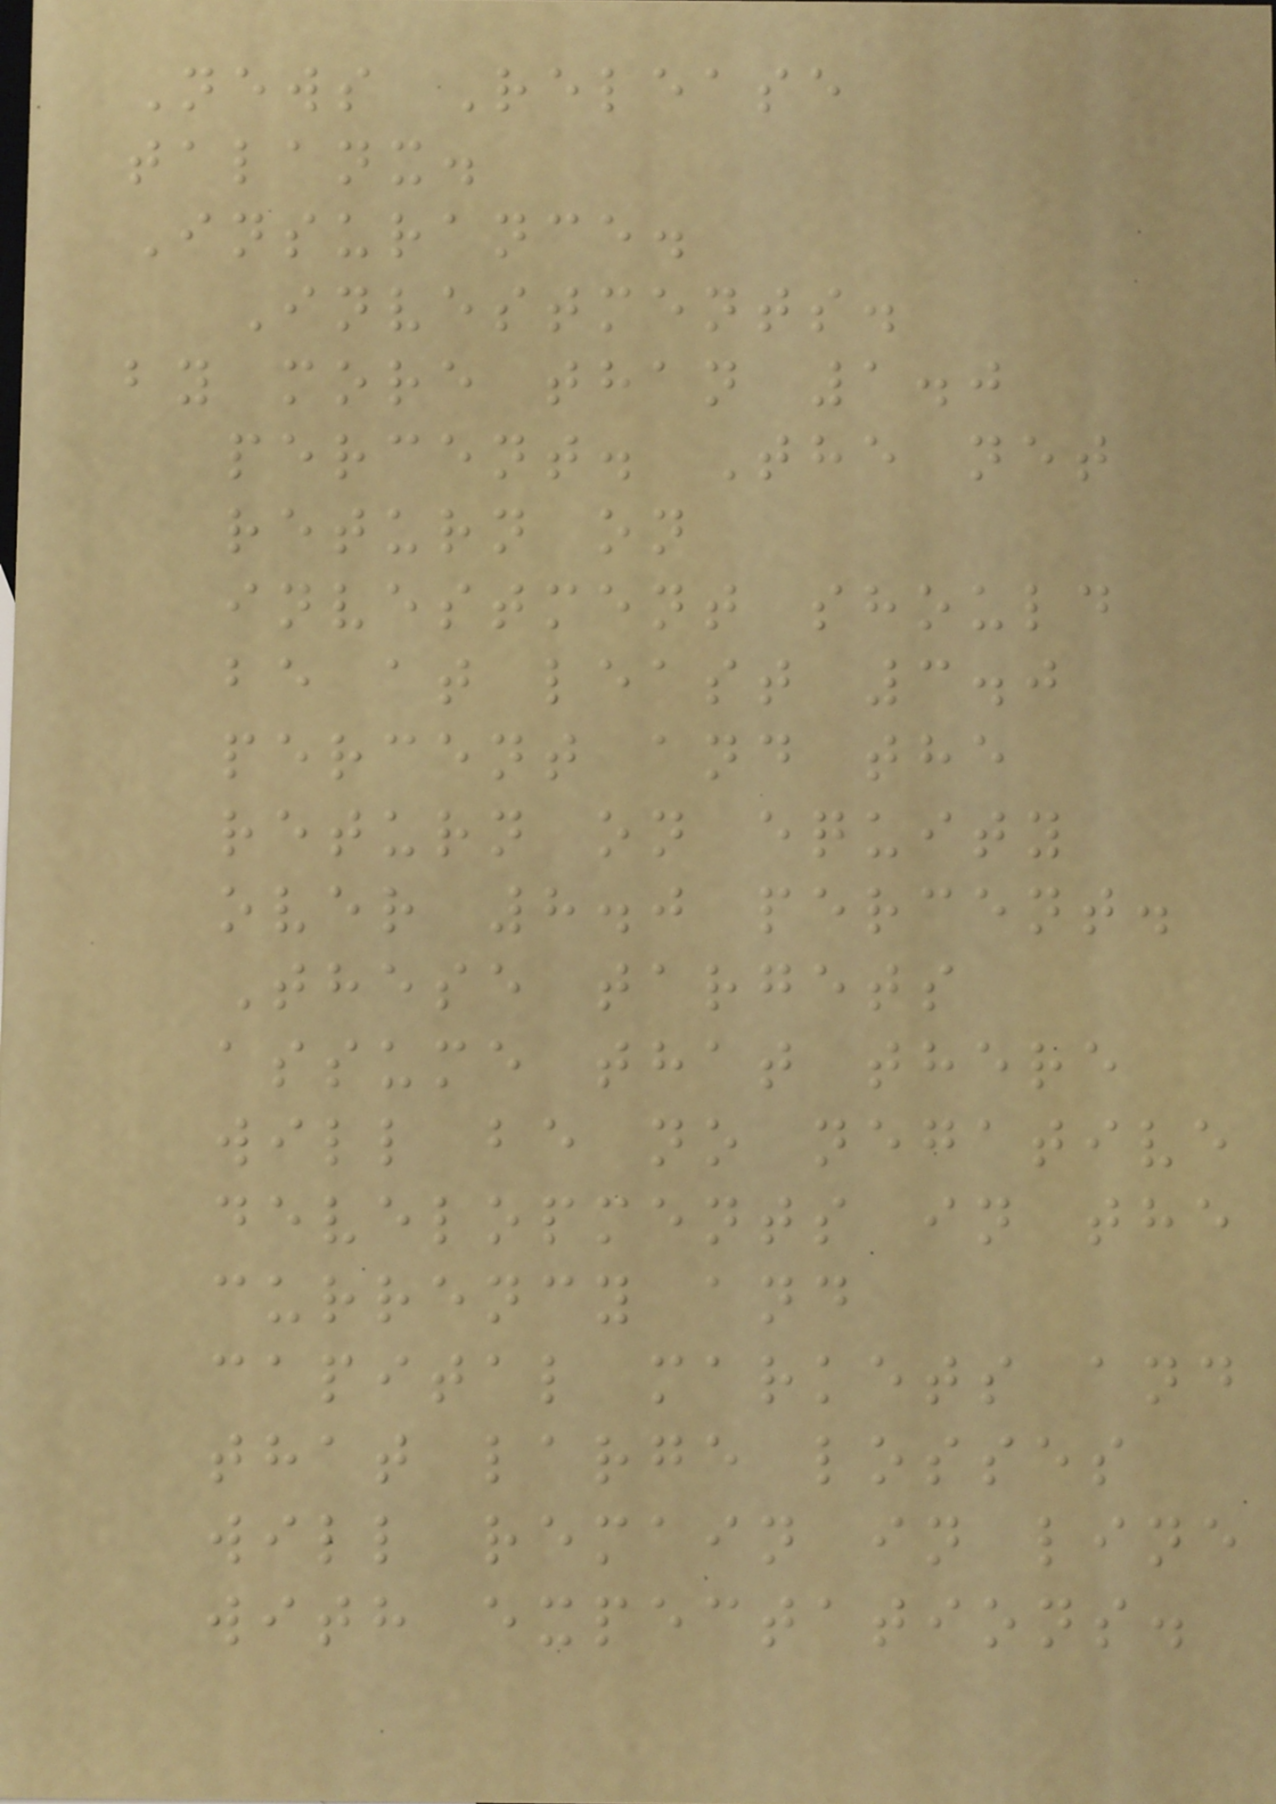News Release
talanx.
Insurance.
Investments.
by more than 1.0
percent. The net
return on
investment should
be at least 3.0
percent and the
return on equity
over 8.0 percent.
These targets
assume that there
will be no negative
developments in the
currency and
capital markets and
that large losses
will remain in line
with expectations.
